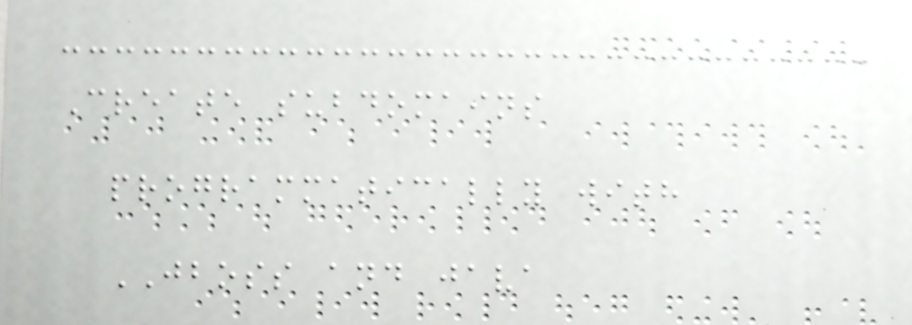Create subdomains
programmatically with
JBOSS and java
